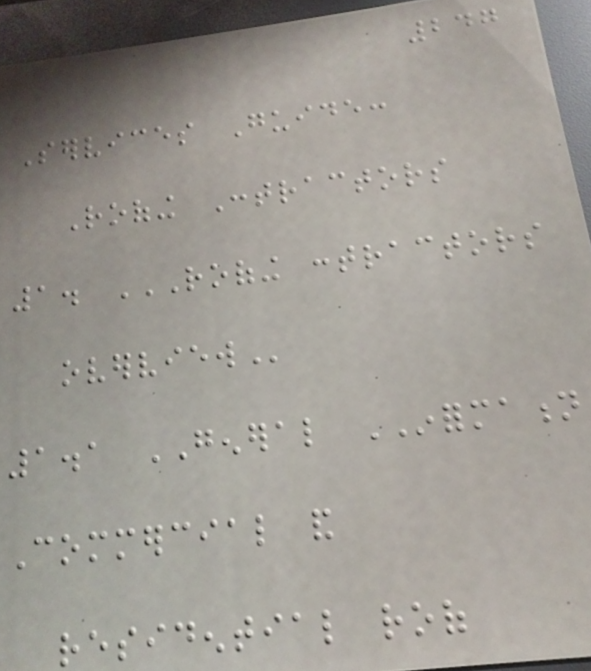247
Services Guide:
Roofing Contractors
1. ROOFING CONTRACTORS
OVERVIEW
1.1 GENERAL INFORMATION
Commercial and
residential roof
